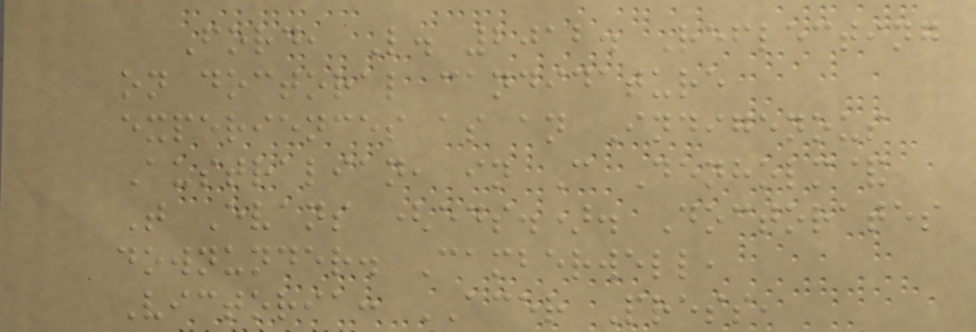Ford, L. 2012. Reflecting
on doctoral candidature
experiences as an Indigenous
Australian, in C Denholm&
T Evans (eds.). Doctorates
downunder. Camberwell,
Victoria: ACER Press,
